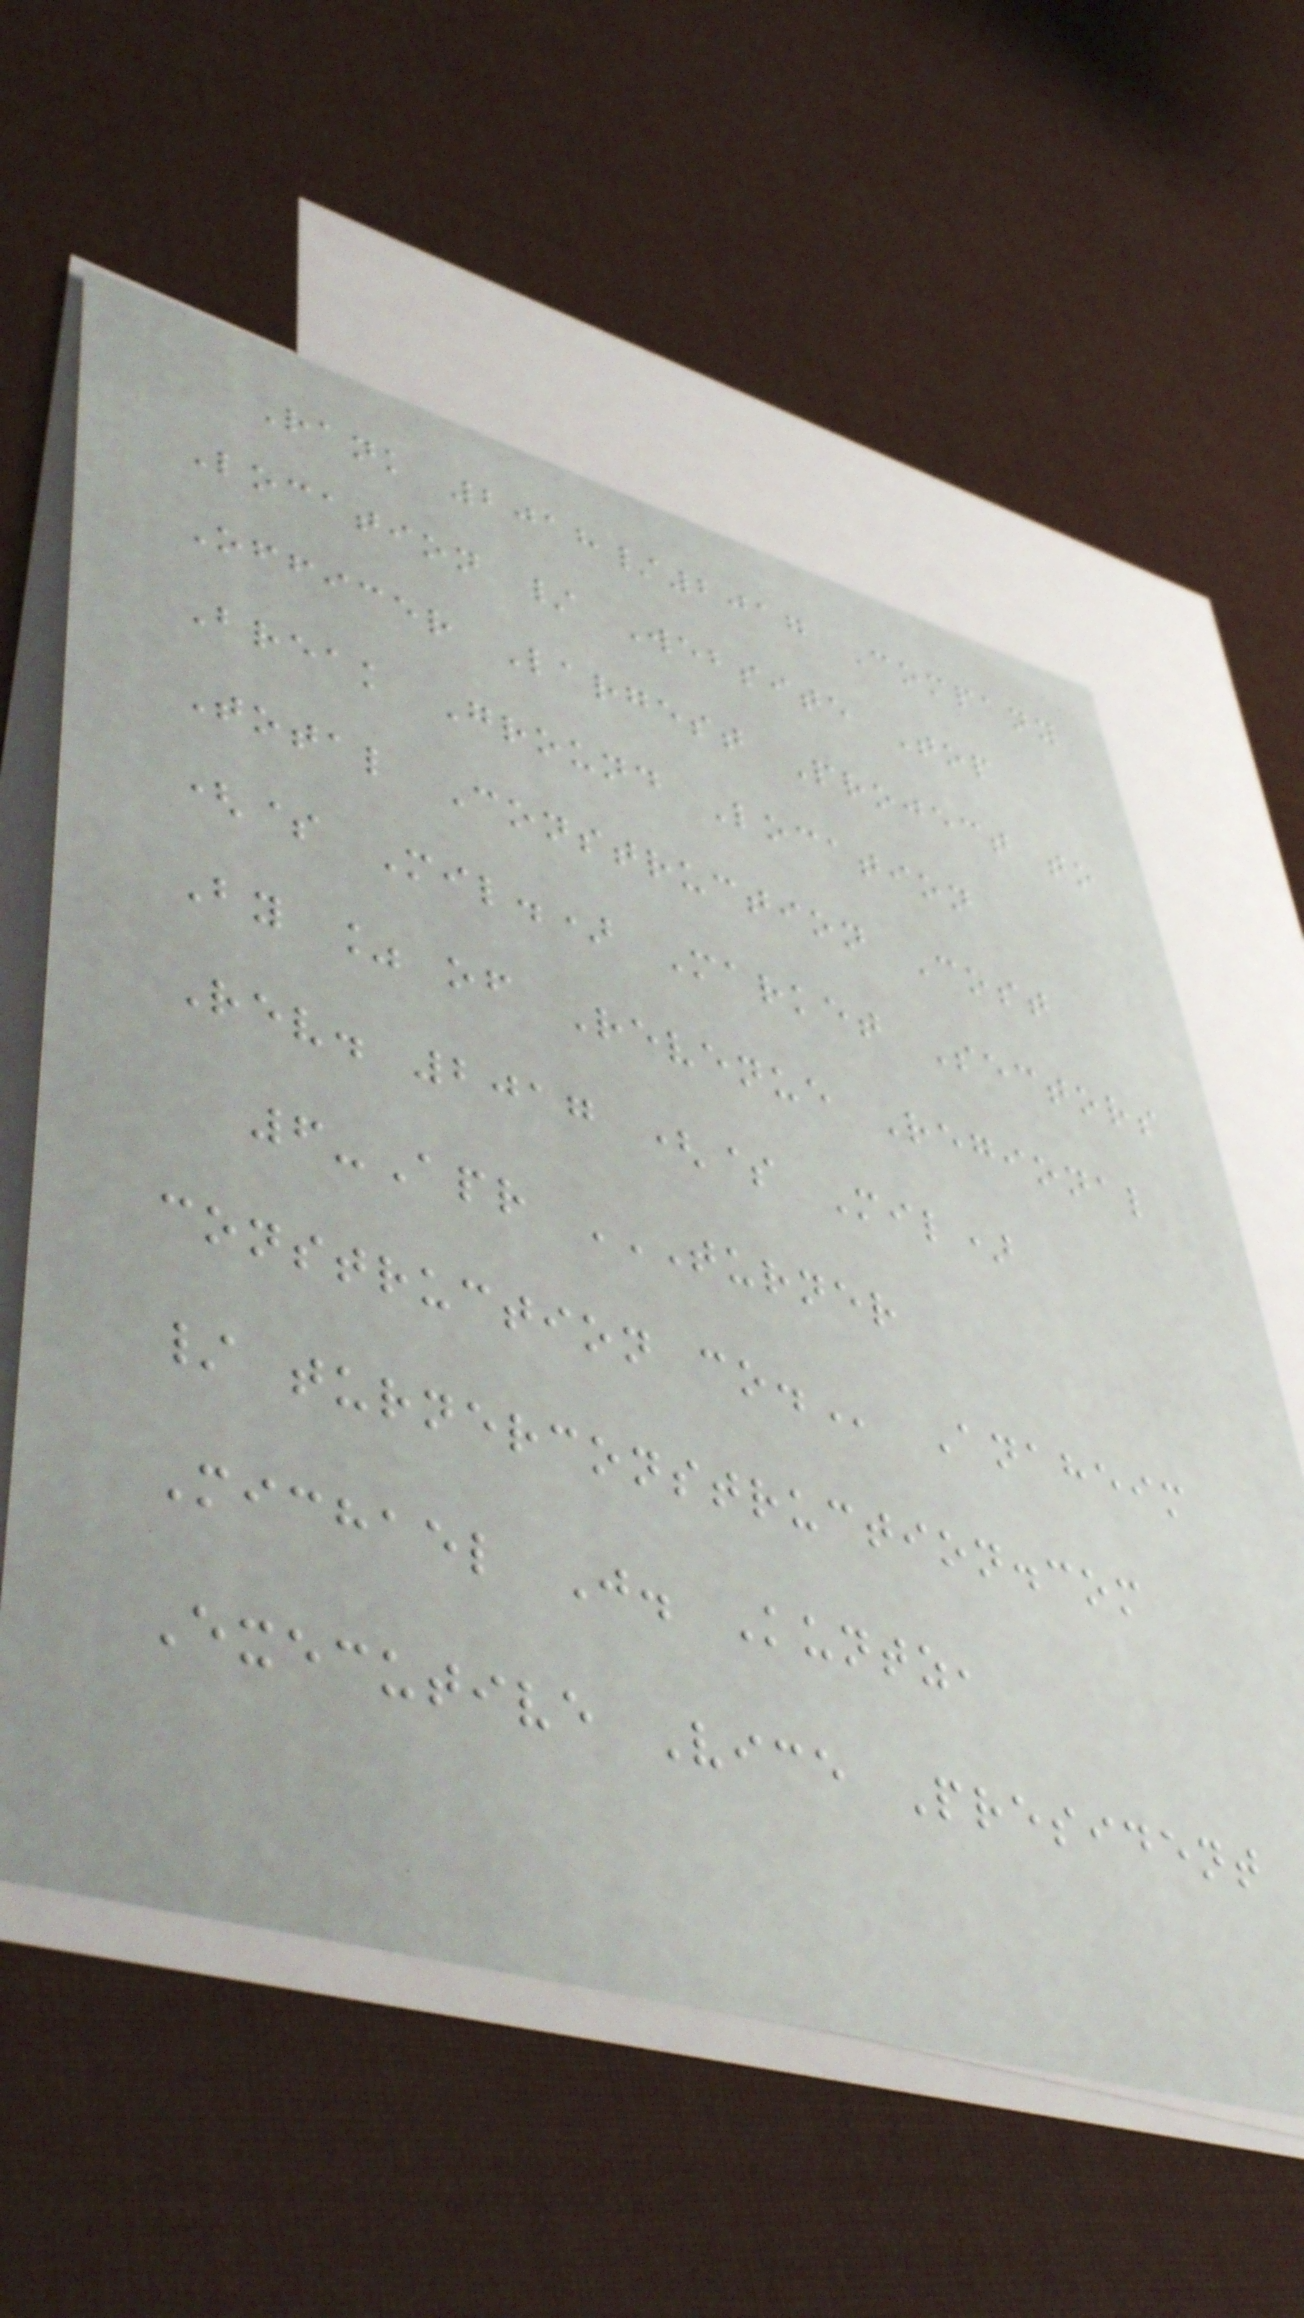Rank 2018/2017 Company
Location / Website Top
Officer Largest Project to
Break Ground Location
Total Construction Cost
($ Mil.) Market Sectors
By % of Revenue Regional
Rev. 2017 ($ Mil)
6-Apr TURNER
CONSTRUCTION CO. Anaheim
/ turnerconstruction.com
Michael J. Kuntz,
Executive Vice President
